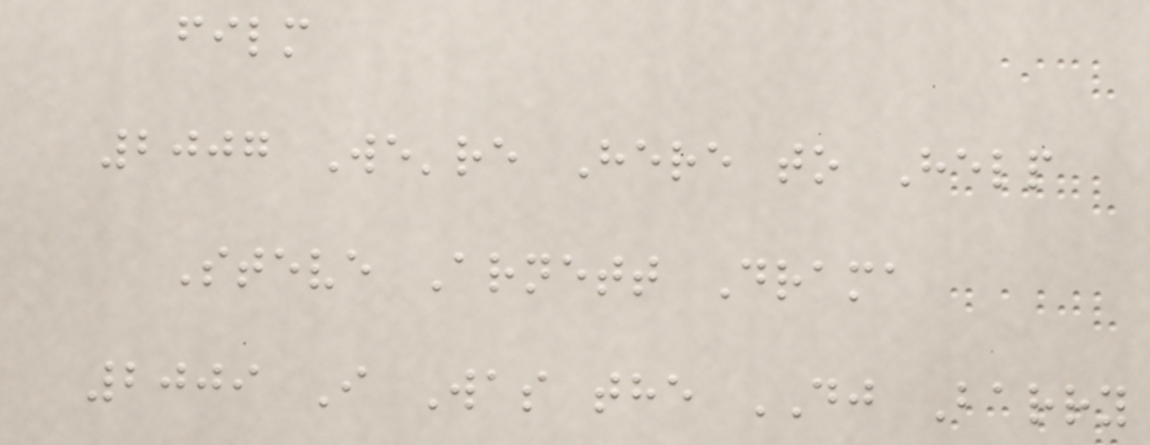film
2007 We're Here to Help
Steve Arnett Drama
2009 I Was the DJ Barry
